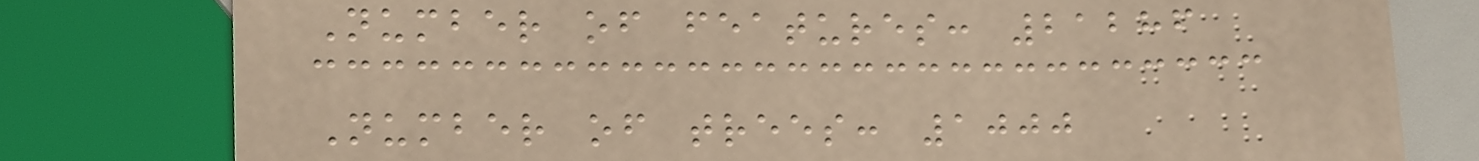Number of features: 21286
Number of trees: 1000
